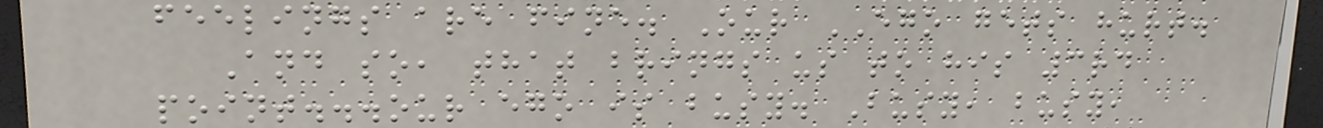feelings are fine. Our EGO gets hurt.
And so, that brings us to his 3rd
point...our ego is busy. Busy, busy,
